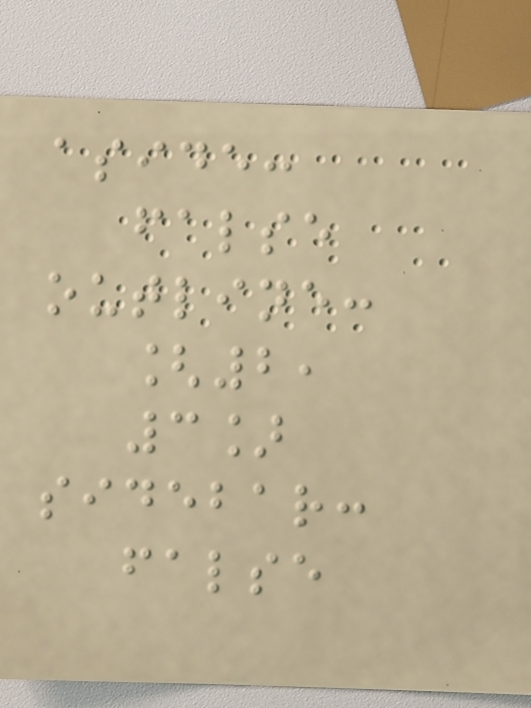aside:
false
outline:
[2,
3]
sidebar:
false
